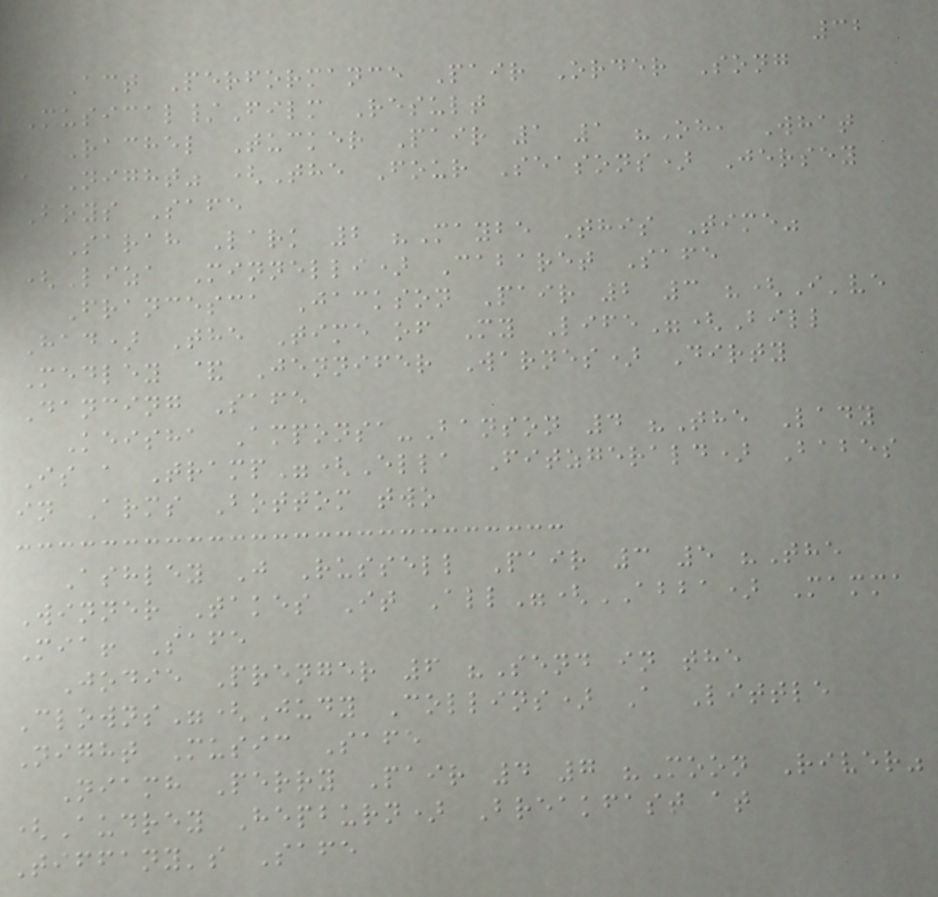32
Act Performance Pair Order Song
Musical/Film Result
Rachel Tucker Pair 1 1 "Oh, What
a Night" (The Four Seasons) Jersey
Boys Safe
Sarah Lark 2 "Maybe This Time"
(Liza Minnelli) Cabaret Safe
Francesca Jackson Pair 2 3 "(I've
Had) The Time of My Life"(Bill
Medley & Jennifer Warnes) Dirty
Dancing Safe
Keisha Amponsa-Banson 4 "The Lady
Is a Tramp"(Ella Fitzgerald) Babes
in Arms Bottom two
Ashley J Russell Pair 3 5 "The
Winner Takes It All"(ABBA) Mamma
Mia! Safe
Jodie Prenger 6 "Send in the
Clowns"(Judy Collins) A Little
Night Music Safe
Niamh Perry Pair 4 7 "Moon River"
(Audrey Hepburn) Breakfast at
Tiffany's Safe
